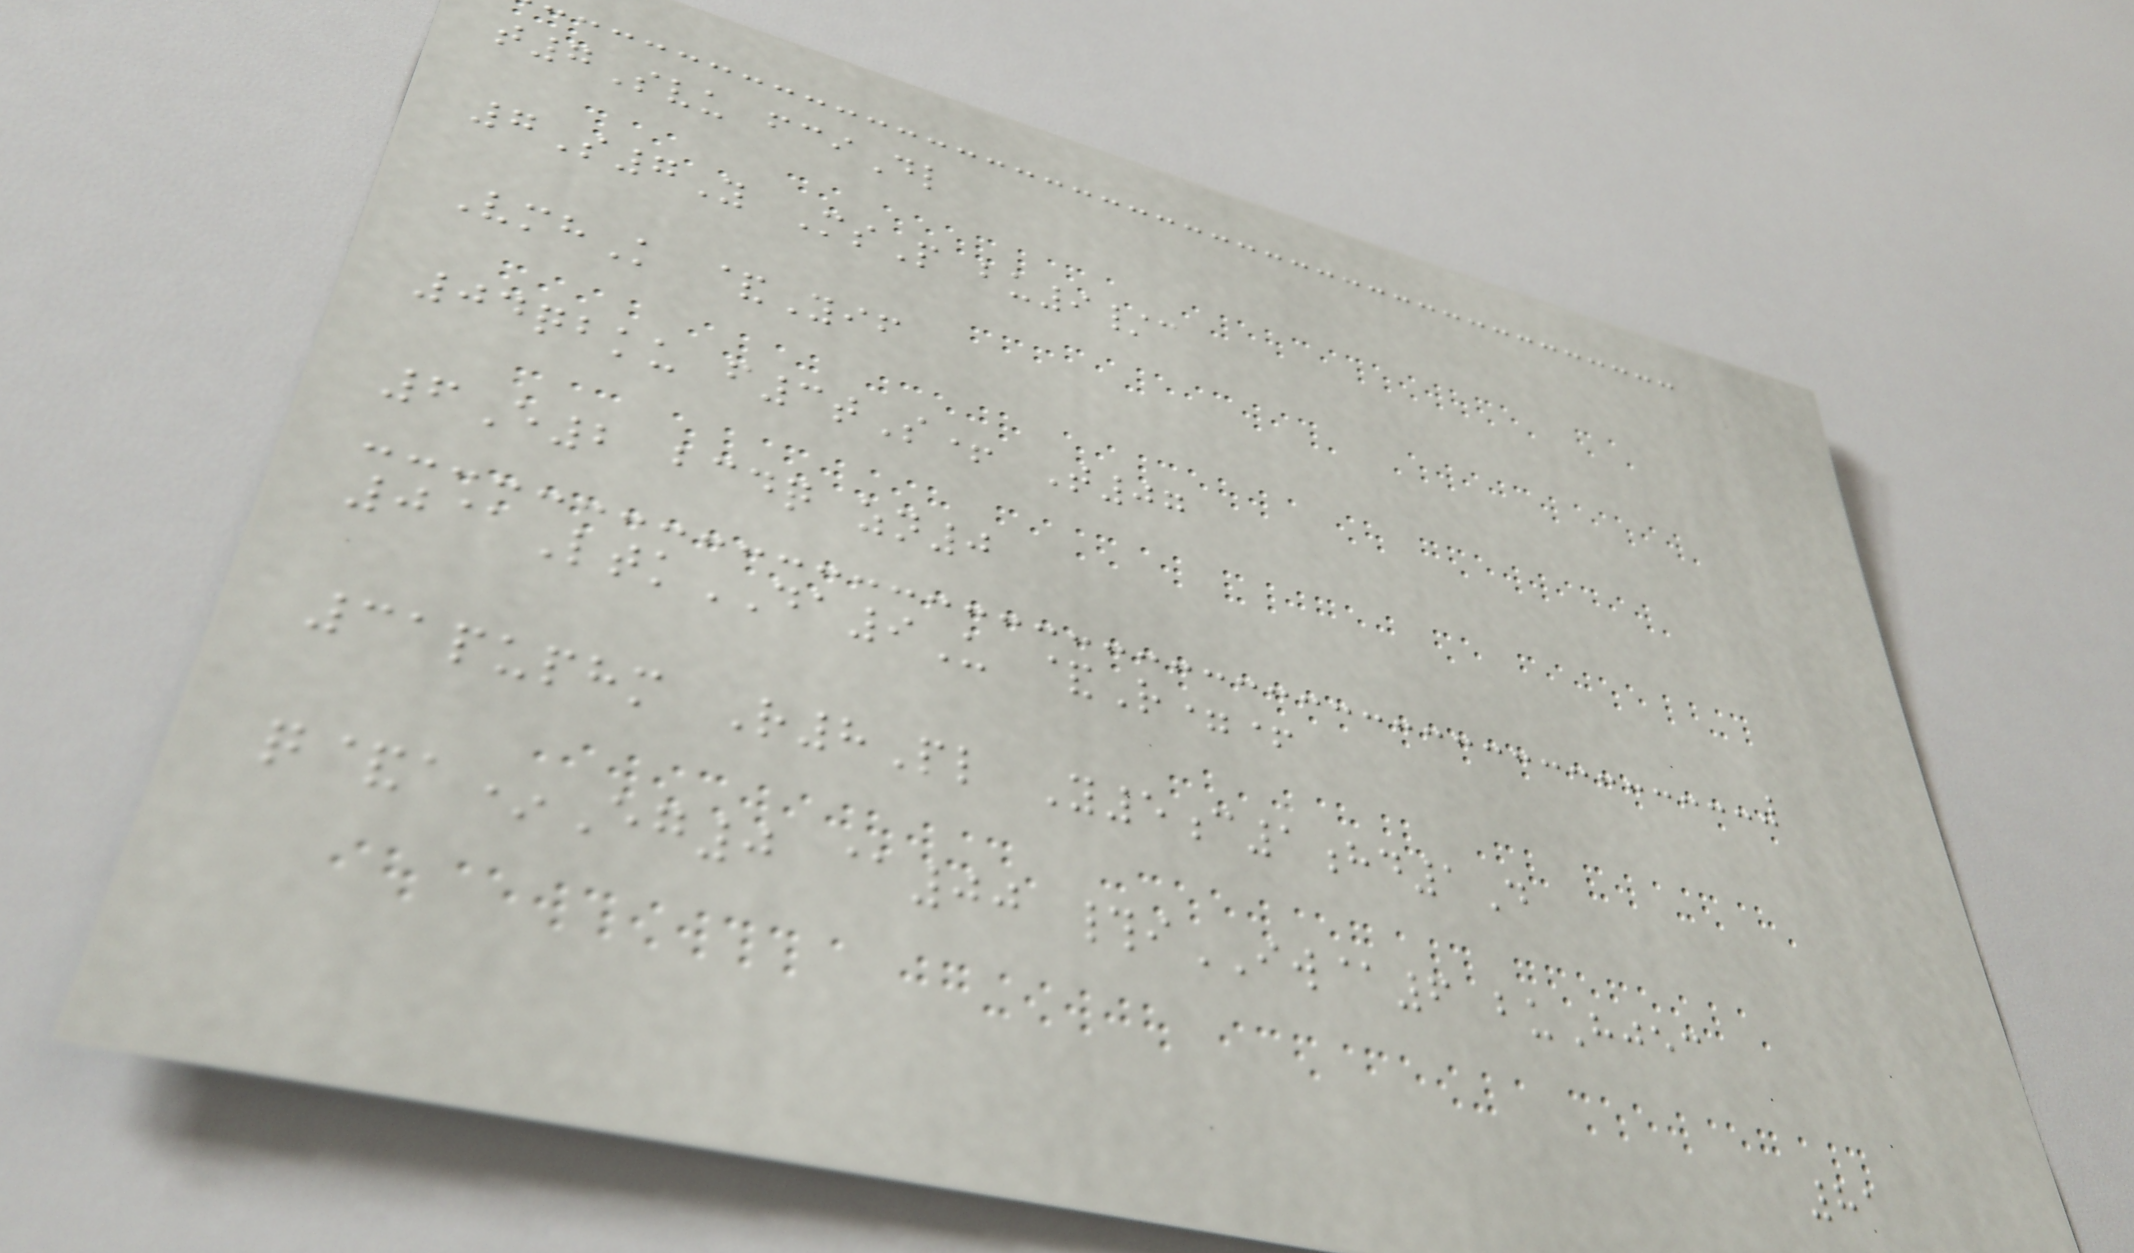t7Svu fciDl
7S7Y MsP bu9/c
VmhK &Yif
04qbku f3tS+ T07
6E2 bcdq zn0
0@LtkDA9U &R=+
31puphm R8Pl Y5c1hd1D
q&a*Eg0 @00 #iIW@6 buHjec
81
